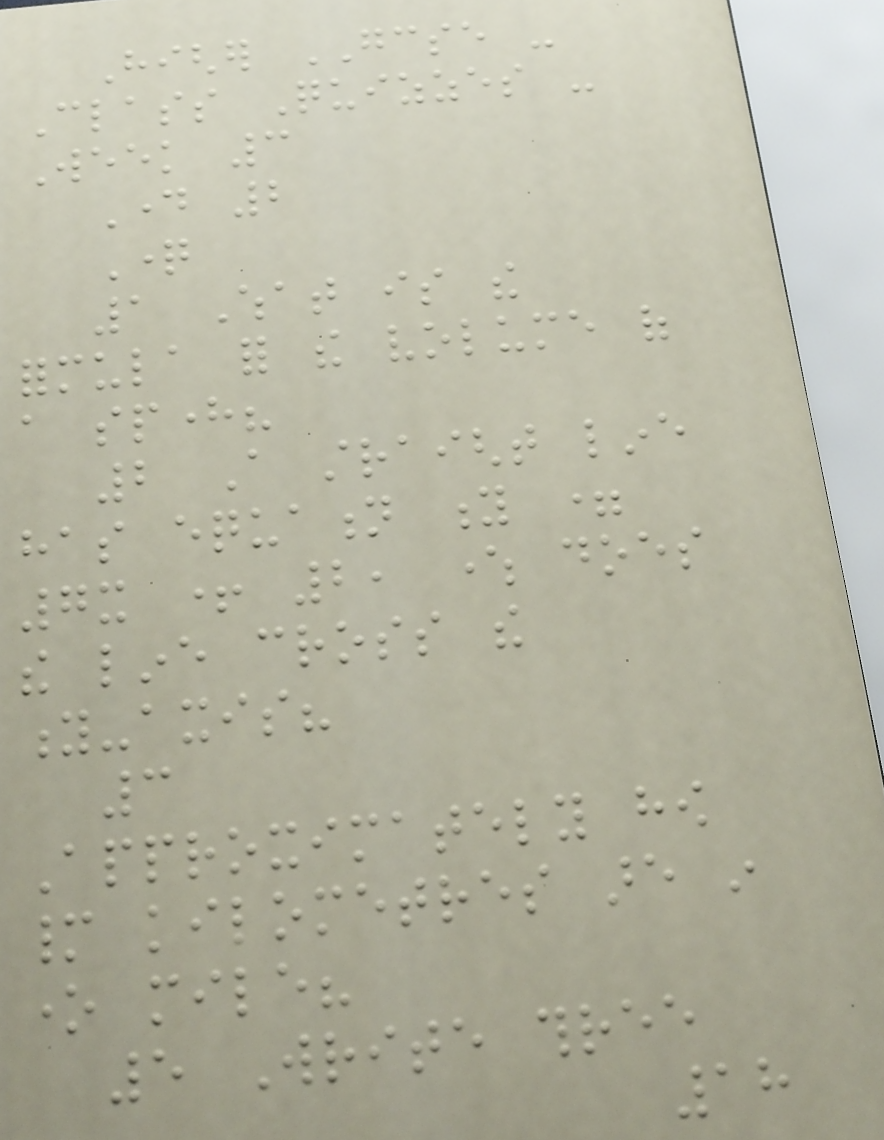Higher GCSE -
Class Quizzes -
Week 3
Day 2
Question
1 What is the
formula for the volume of
a sphere?
2 A straight line
has equation y =
7x + 2, where does
the line cross the
y-axis?
3
Approximately how
many kilometres are in
one mile?
5 Write three
18
